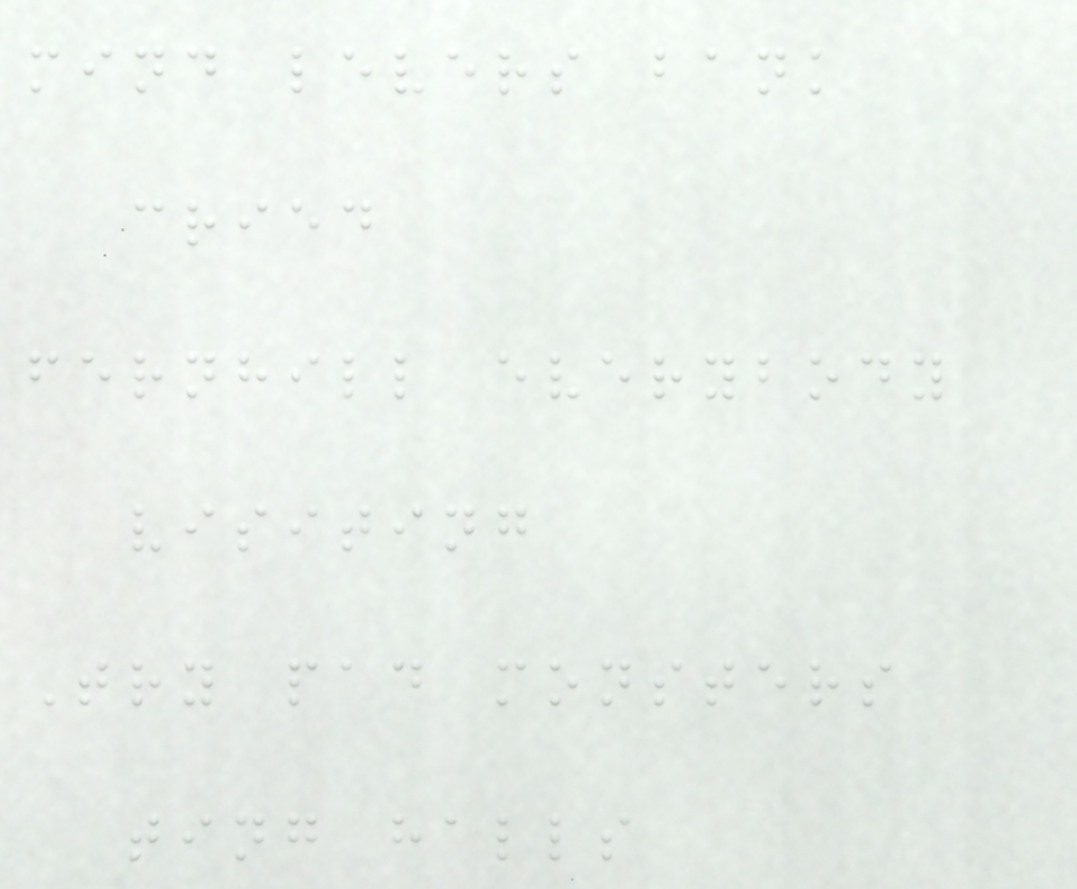mind levers bank
cried
fernhill everybody
visiting
Try pad monsters
ting halls
